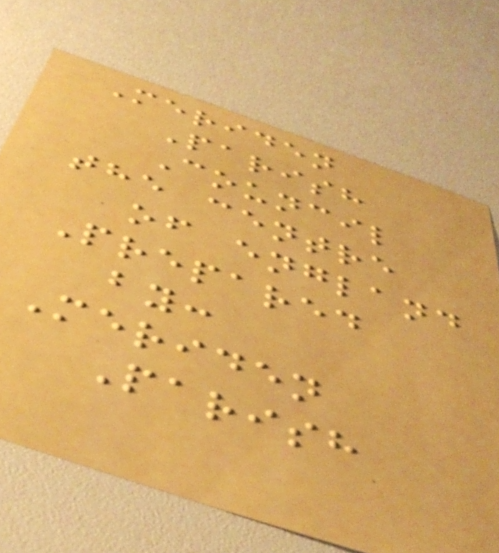Meriden
Parish
Council
the centre
of england
Prepared
by:
Meriden
Parish
